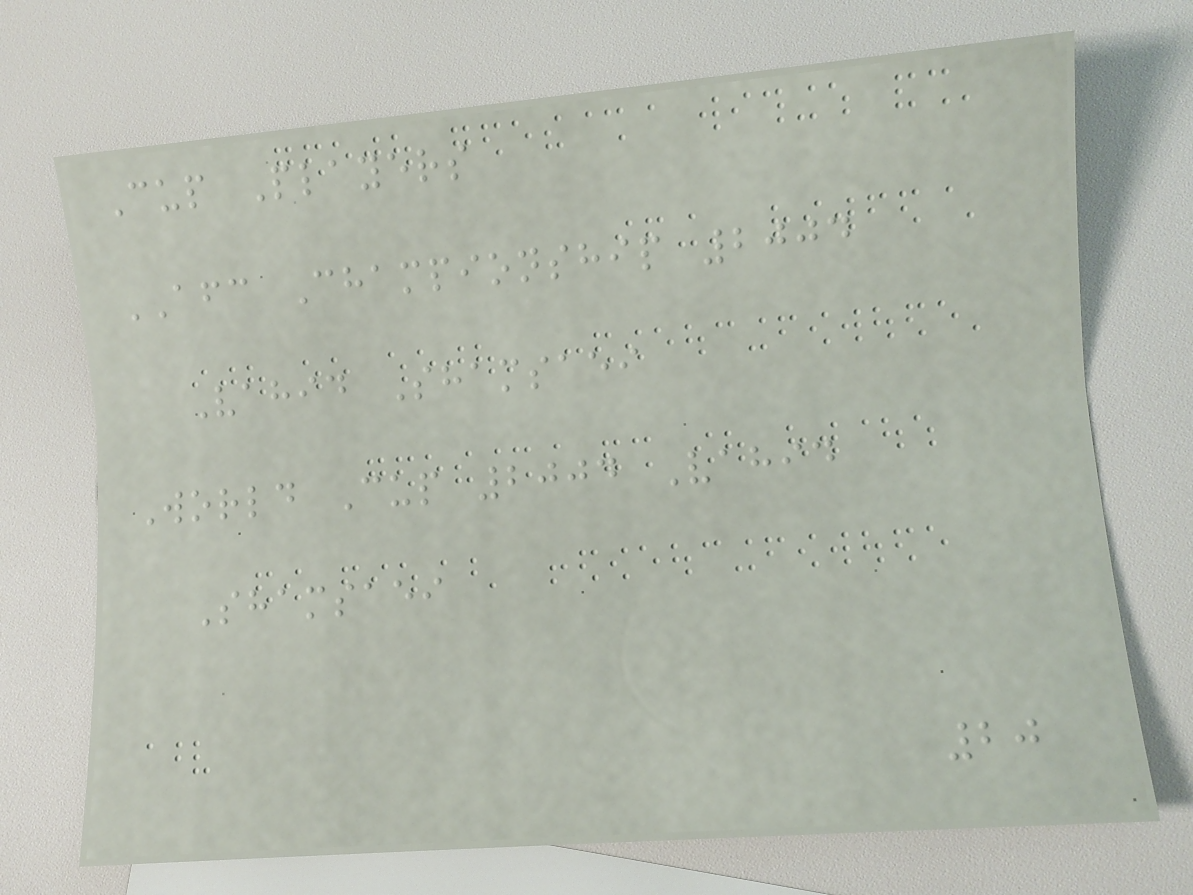Cup Players
AFC Championship 2004
Vahid Shamsaei
World Cup 2004 Vahid
Shamsaei
20
